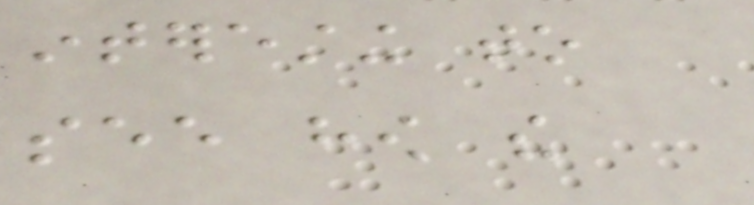interesting to
see how the
